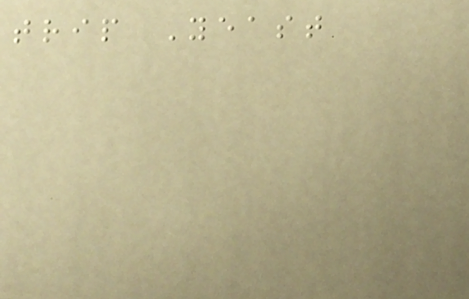trip Yeast
